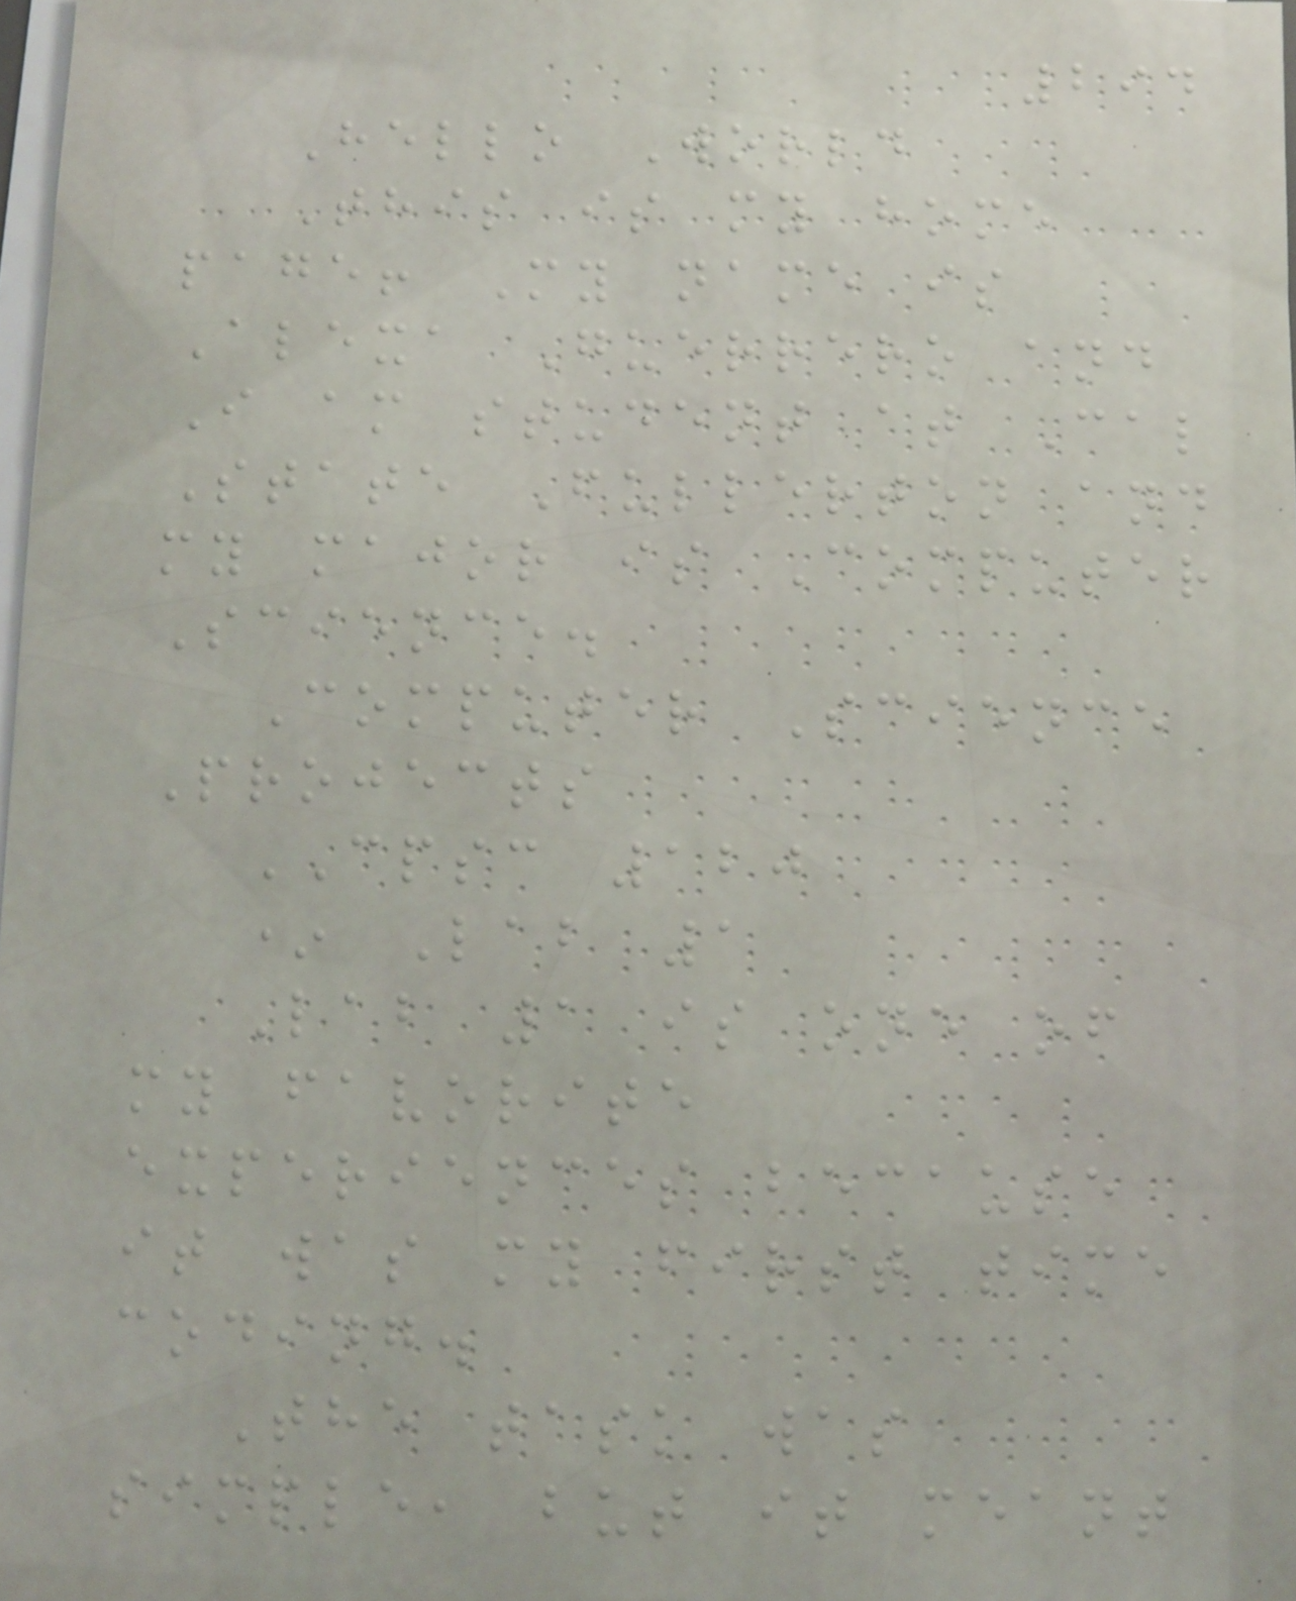294
Hello World
This is my home
page! My name is
Alexa Guerrero and
I am student at Cal
State Fullerton and
my major is Computer
Science.
Computer Science
Projects
CPSC 120
* Lab 1
Lab 1 is one of
my favorite
experiences because
it was my first time
coding.
The task was
simple, but it meant
